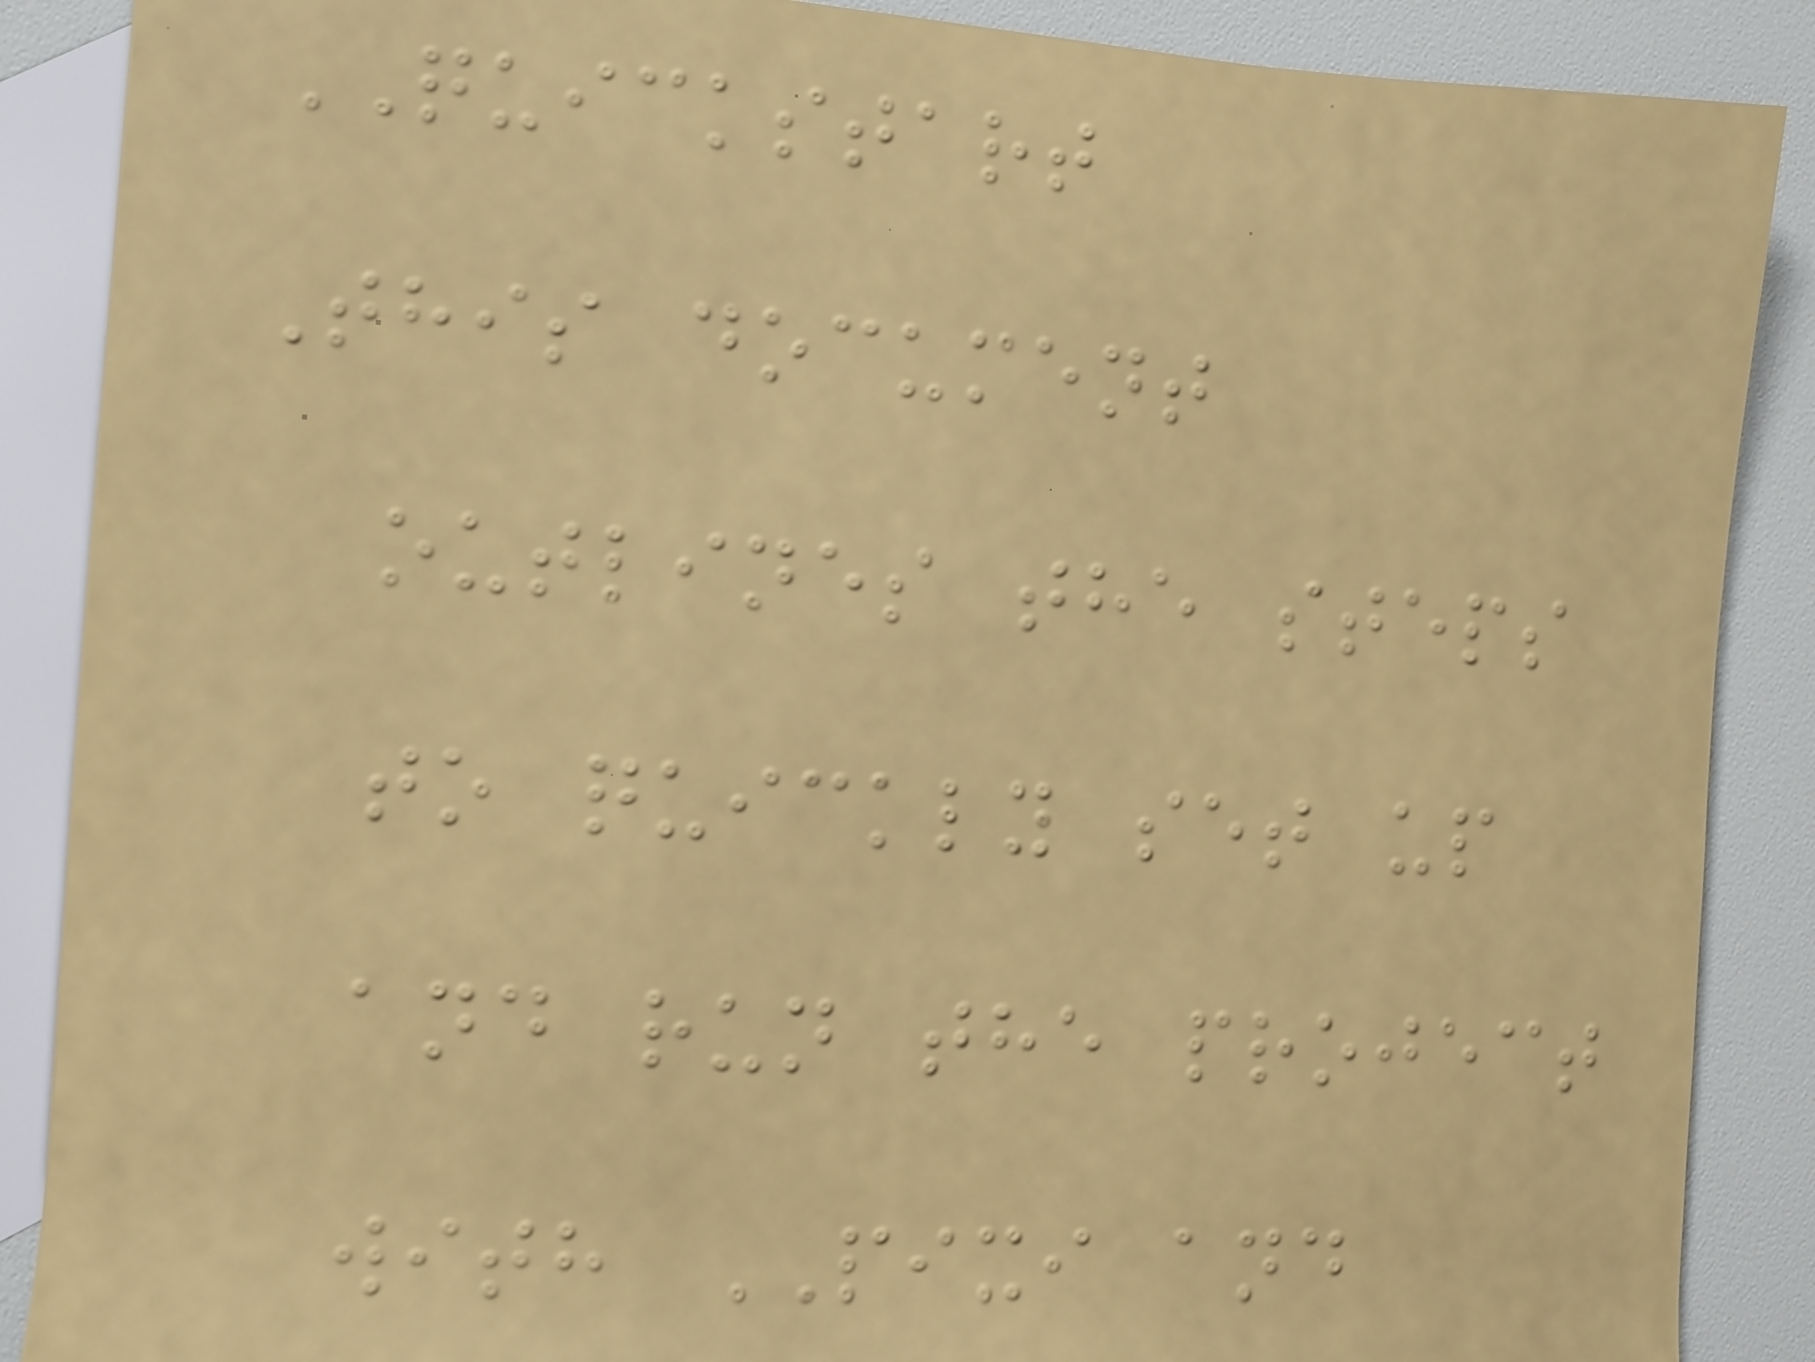QUICKSTART
This document
outlines the steps
to quickly set up
and run the project
with PIXI and
